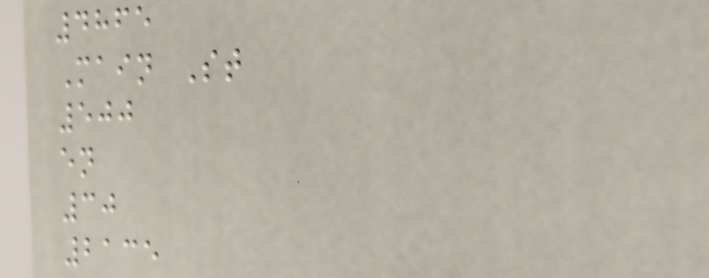4865
Main St
500
en
30
2135
